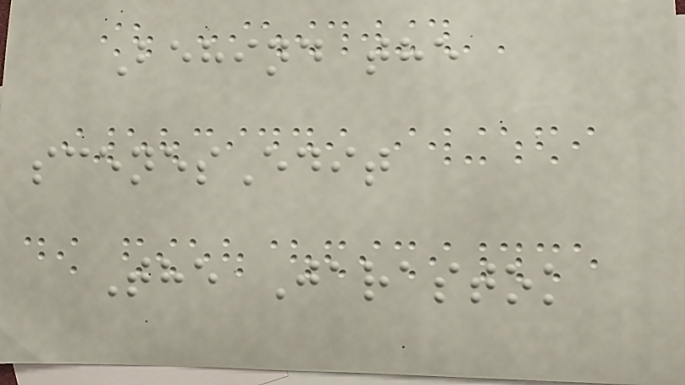Behind the
scenesEdit
The Jarastok
